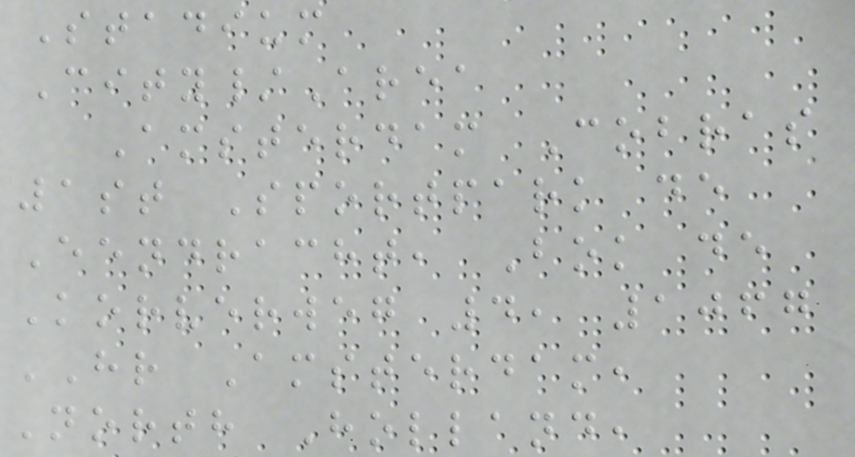Stadium
City/Area
Amsterdam Cobras
1st Sportpark de
Eendracht, Bok de
Korverweg 4, 1067
HR Amsterdam,
North Holland,
